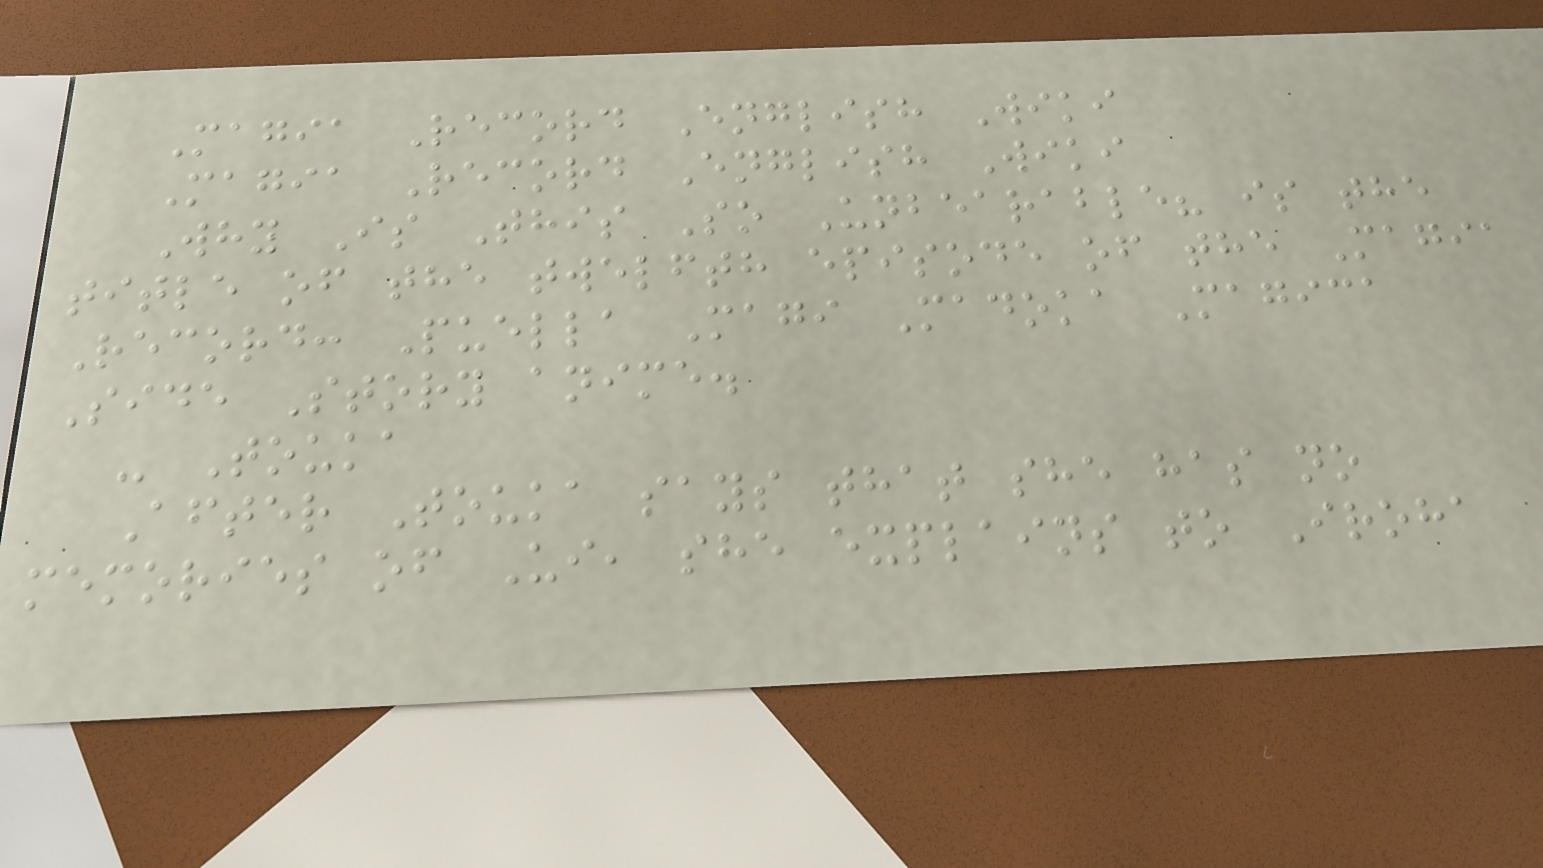Magia Record English Wiki
Magia Record English Wiki
Why Is This So Unbearable? is the
title of the twelfth episode of the Magia
Record: Puella Magi Madoka Magica
Side Story anime.
- Touka
After Touka says that she has no
memories of Ui, she explains to Iroha
